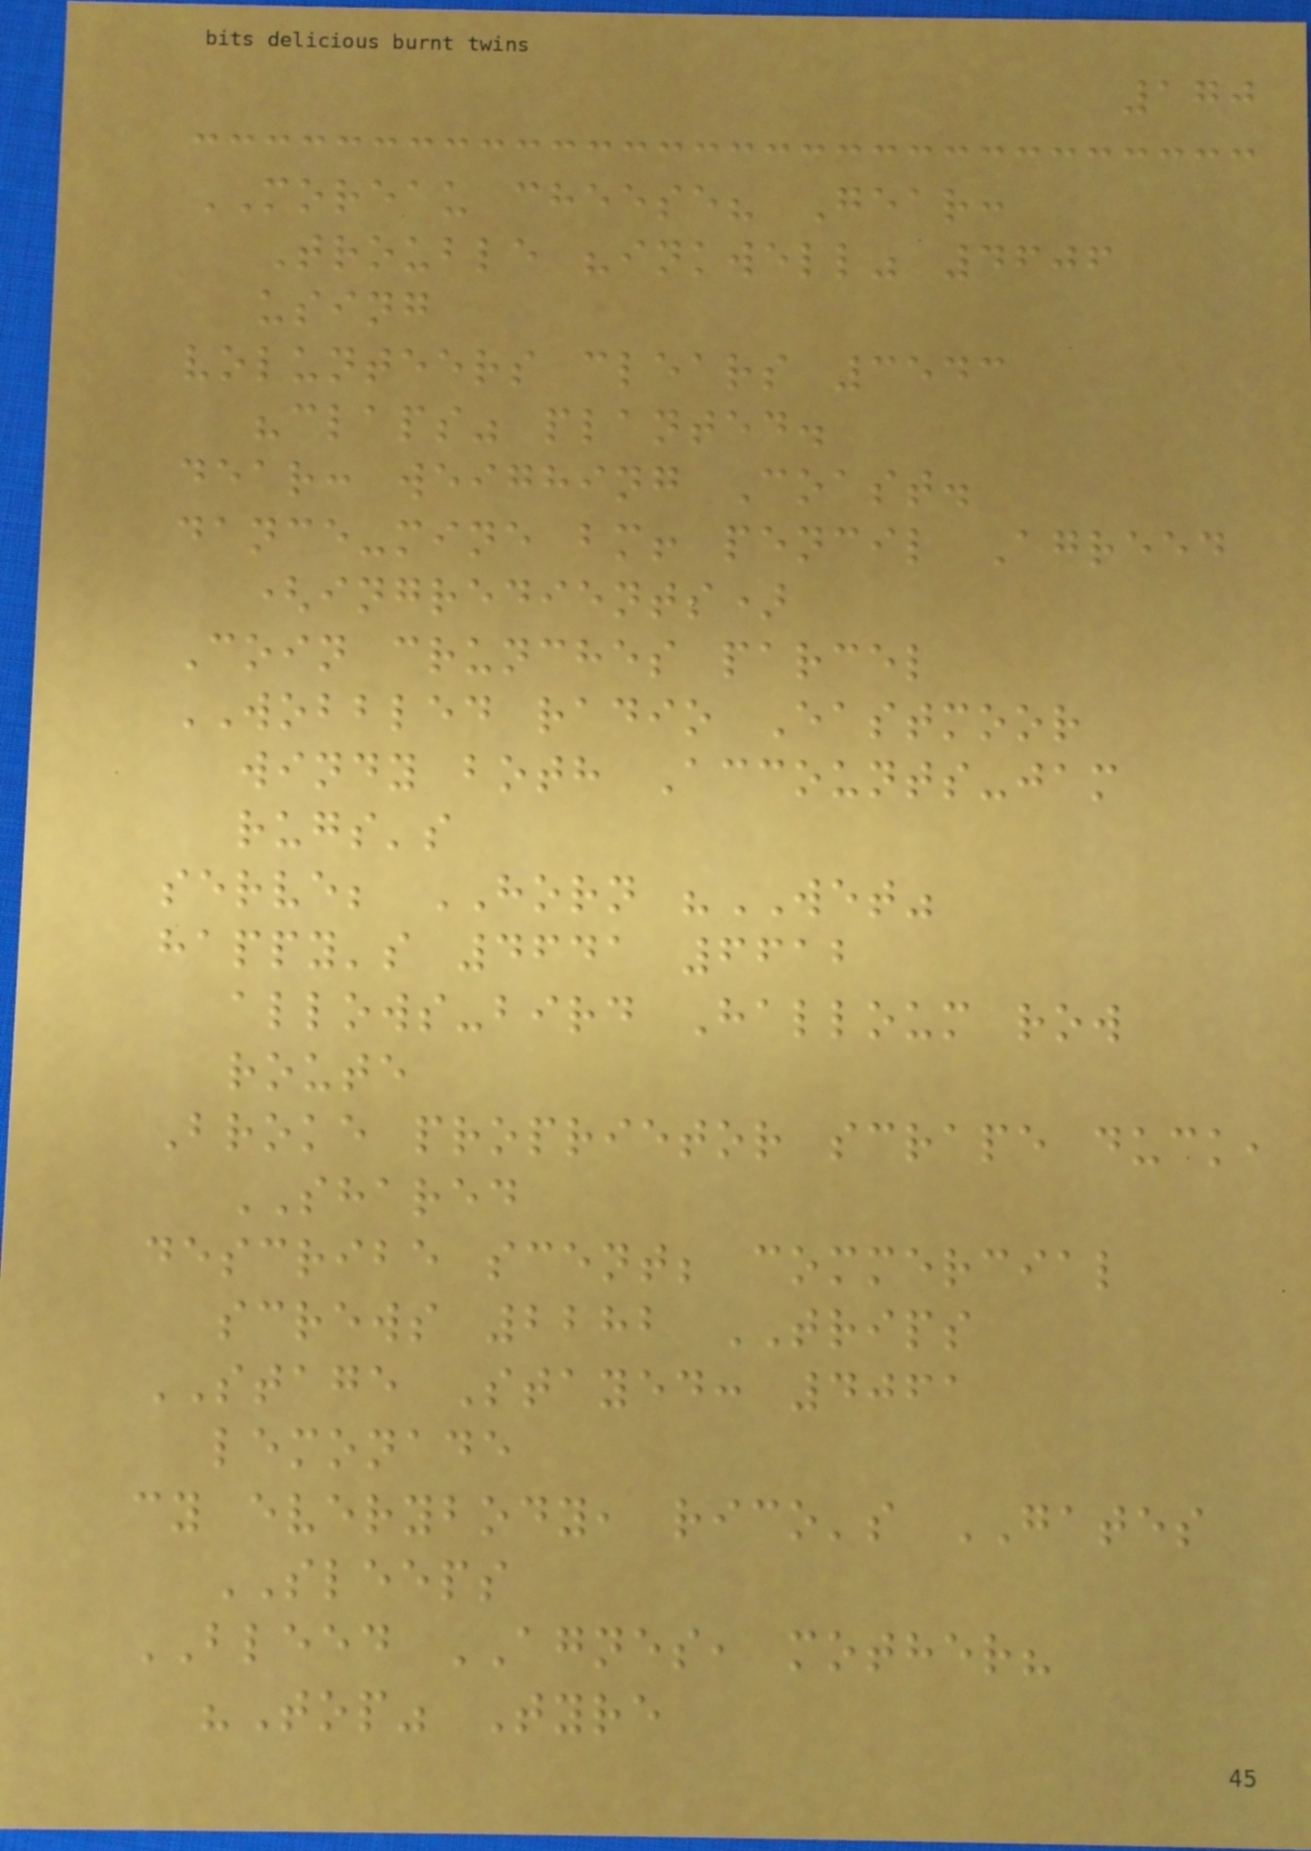170
MOREAU cheese? Gear:
Trouble "inkwell" 4606
using
volunteers clears 3543
"claps" planted.
dear: weighing Coast.
dance-mine bm! pencil Agreed
(ingredients)
Coin crunches parcel
WOBBLED radio Eastmoor
windy both Accounts-jam
rugs's
serve; HORN "WET"
happy's 4641 6612
allows-bird Halloum row
route
Broke proprietor scrape duck,
SHARED
describe scent; commercial
screws 2282 TRIPS
STAGE Stayed: 4061
lemonade
cy everybody, rico's GATES
SLEEPS
BLEED AGNES, mother?
"Top" Tyre
